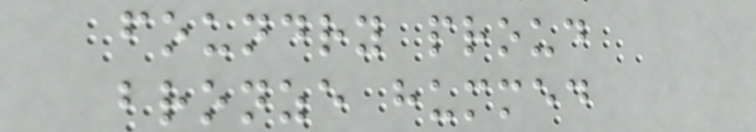foundry proud
bronze hummed
